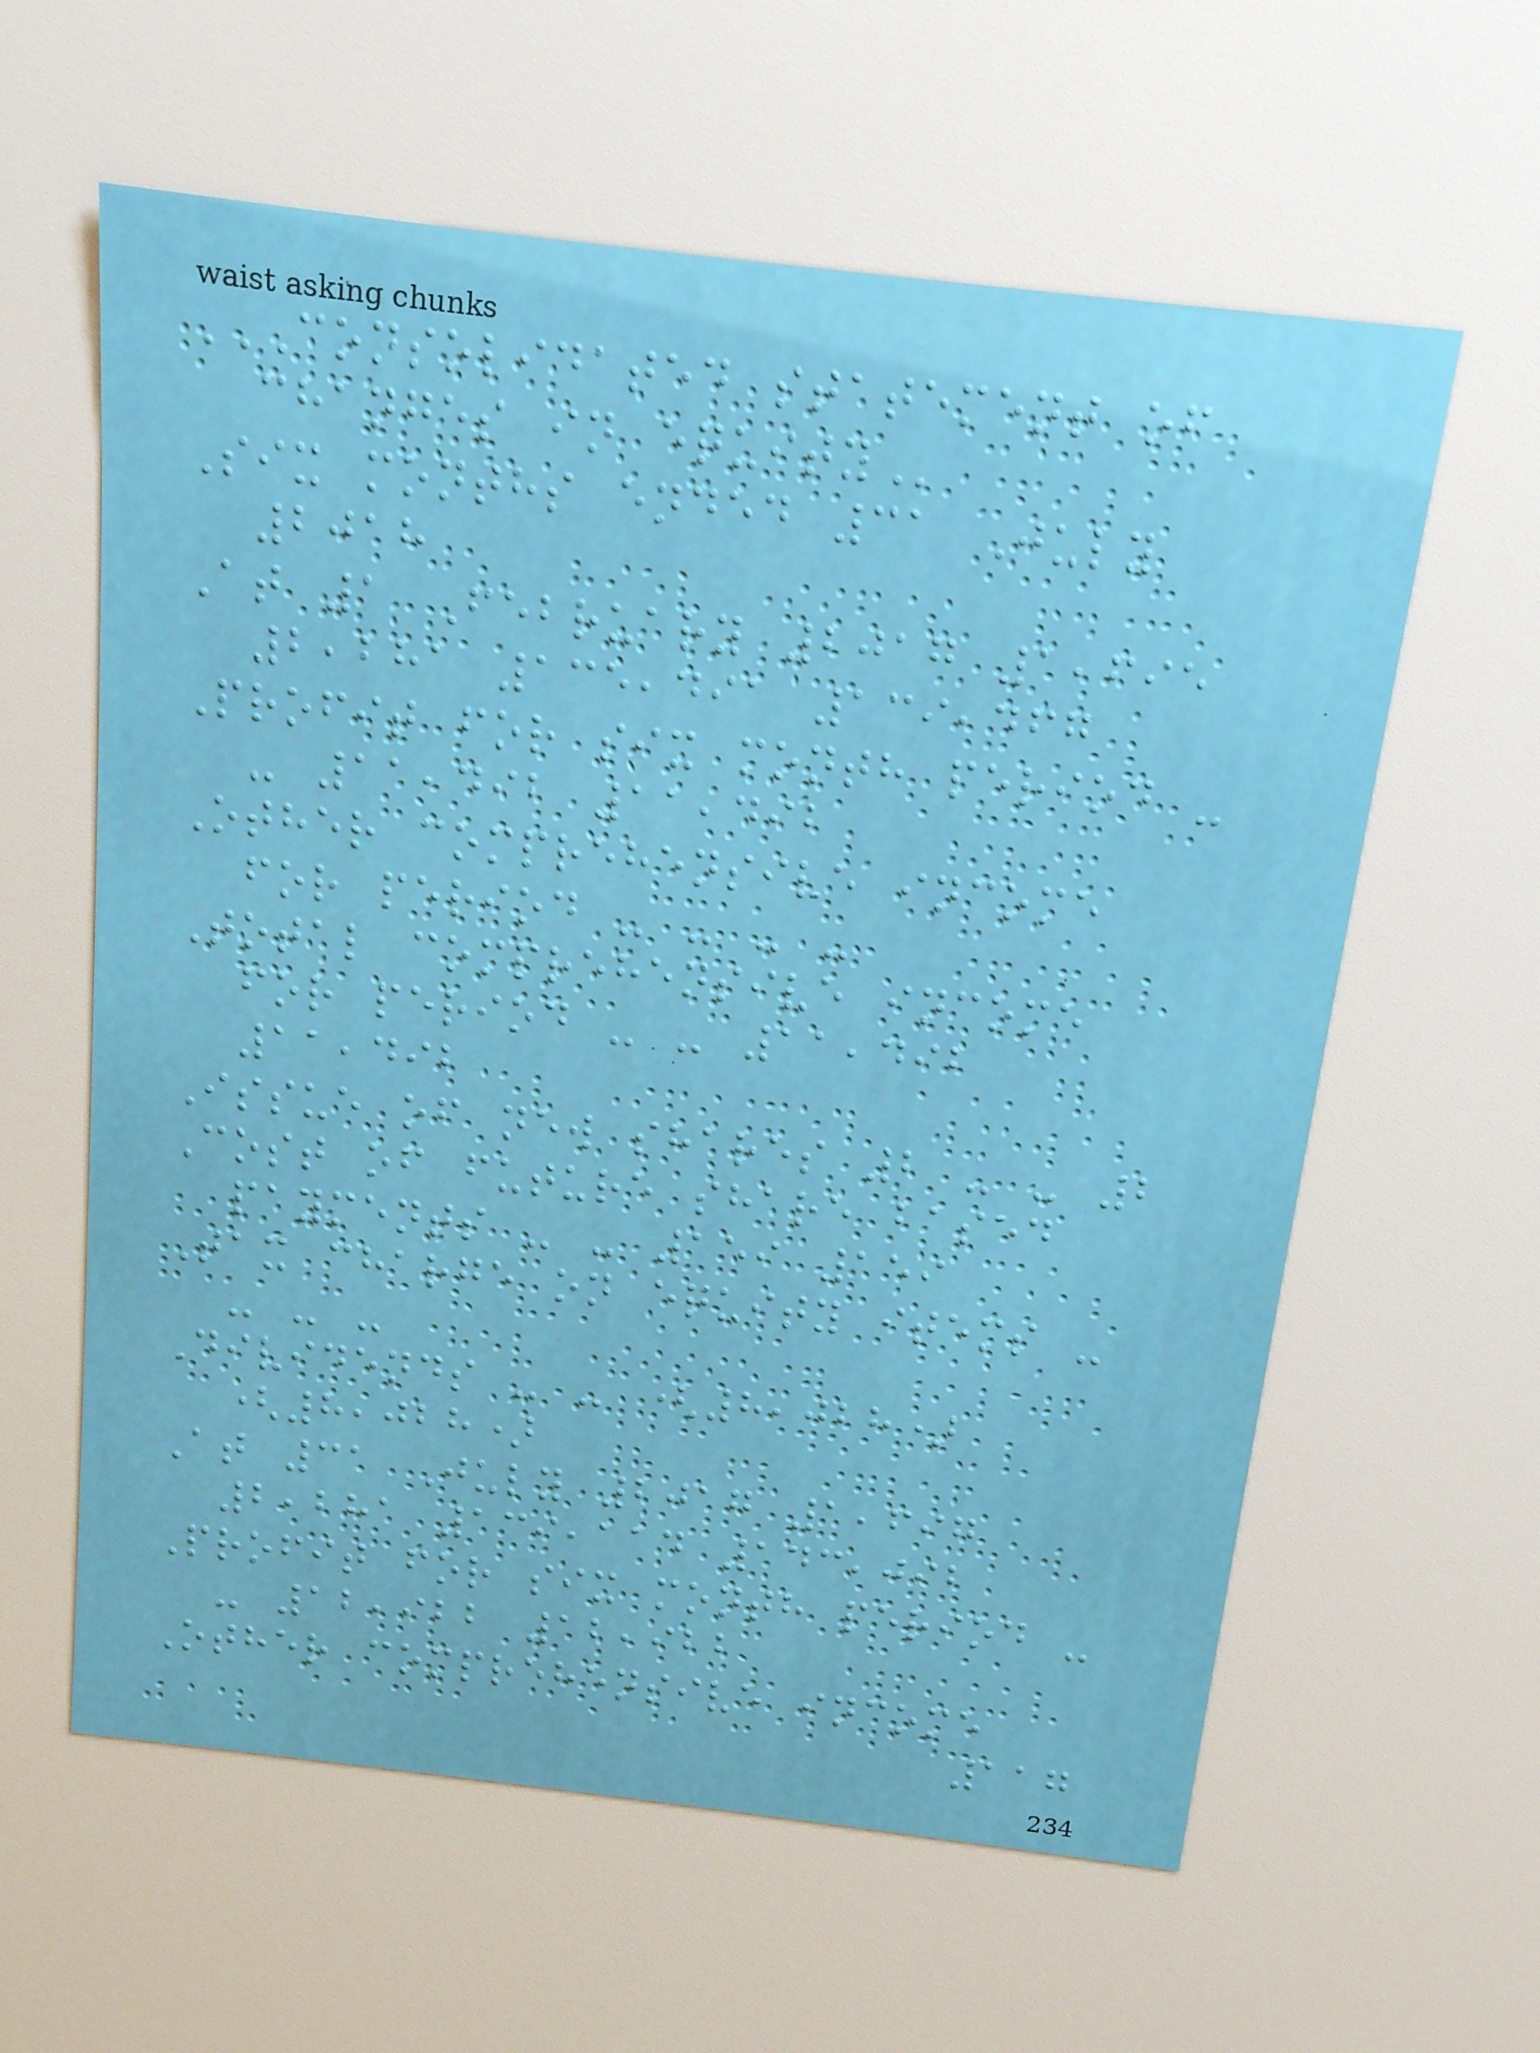CONSOLIDATED STATEMENT OF
CHANGES IN EQUITY
Six months ended 31 July
2018
At 1 February 2017 1,695
2,281 135,491 139,467
Profit for six month period -
- 11,492 11,492
Other comprehensive income
for period - - - -
Total comprehensive income
for period - - 11,492
11,492
Issue of new shares 2 - - 2
Cost of future share based
payments - - 159 159
Tax charge on equity items -
- - -
Dividends - - (8,028)
(8,028)
At 31 July 2017 1,697
2,281 139,114 143,092
Profit for six month period -
- 12,922 12,922
Other comprehensive income
117
